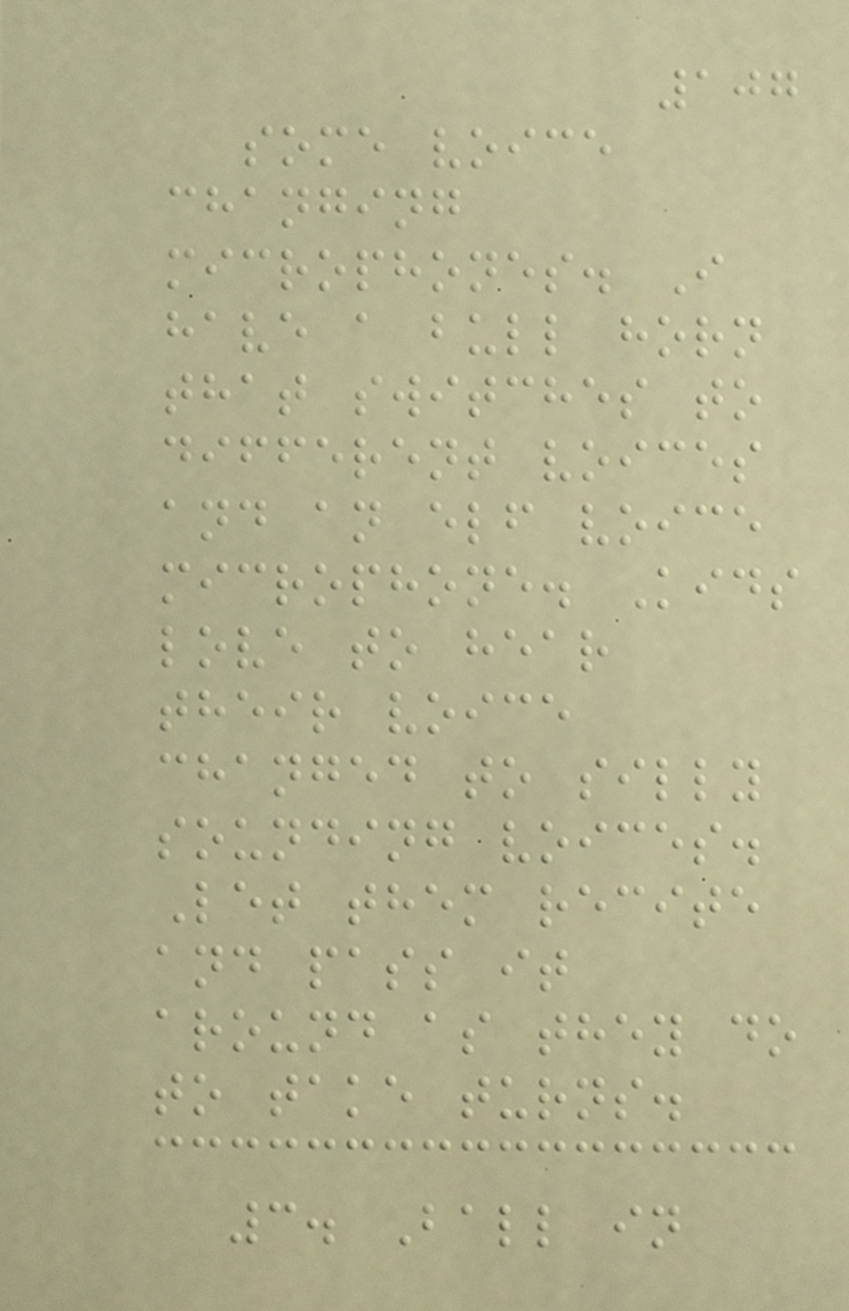107
some voice
changing
microphones. I
have a bull horn
that switches to
different voices
and an elf voice
microphone. Kids
love to hear
their voice
changed to silly
sounding voices.
Let them recite
and pass it
around as they do
to take turns.
3. Ball in
